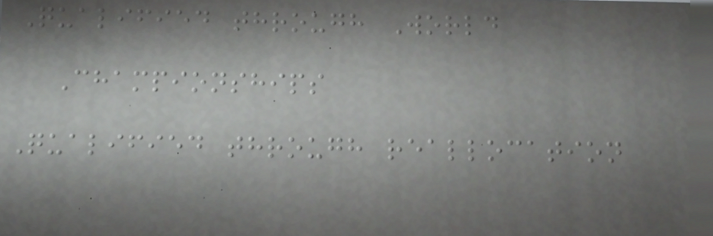Qualified through World
Championships
Qualified through reallocation
